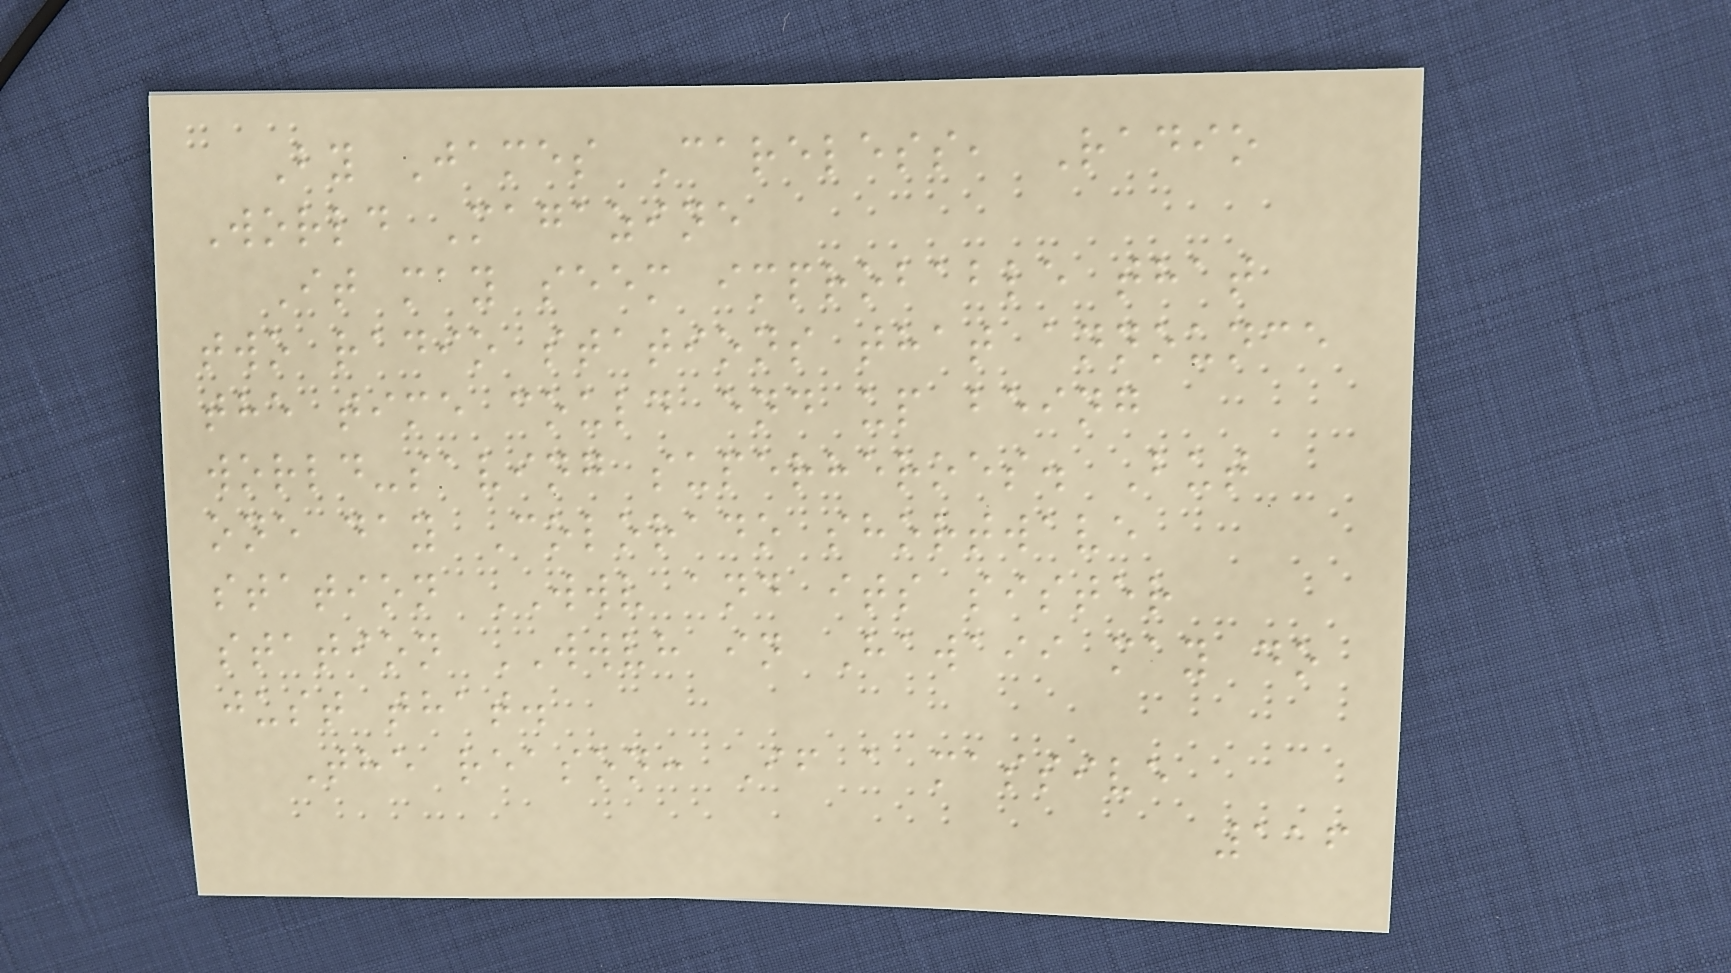By James Careless, Radio
World Magazine
It may seem improbable that
two radio stations that announce
the time could end up being
world-saving superheroes. But
one day Colorado shortwave
station WWV and its sister
station WWVH in Hawaii may do
just that.
The reason: If a massive
116
